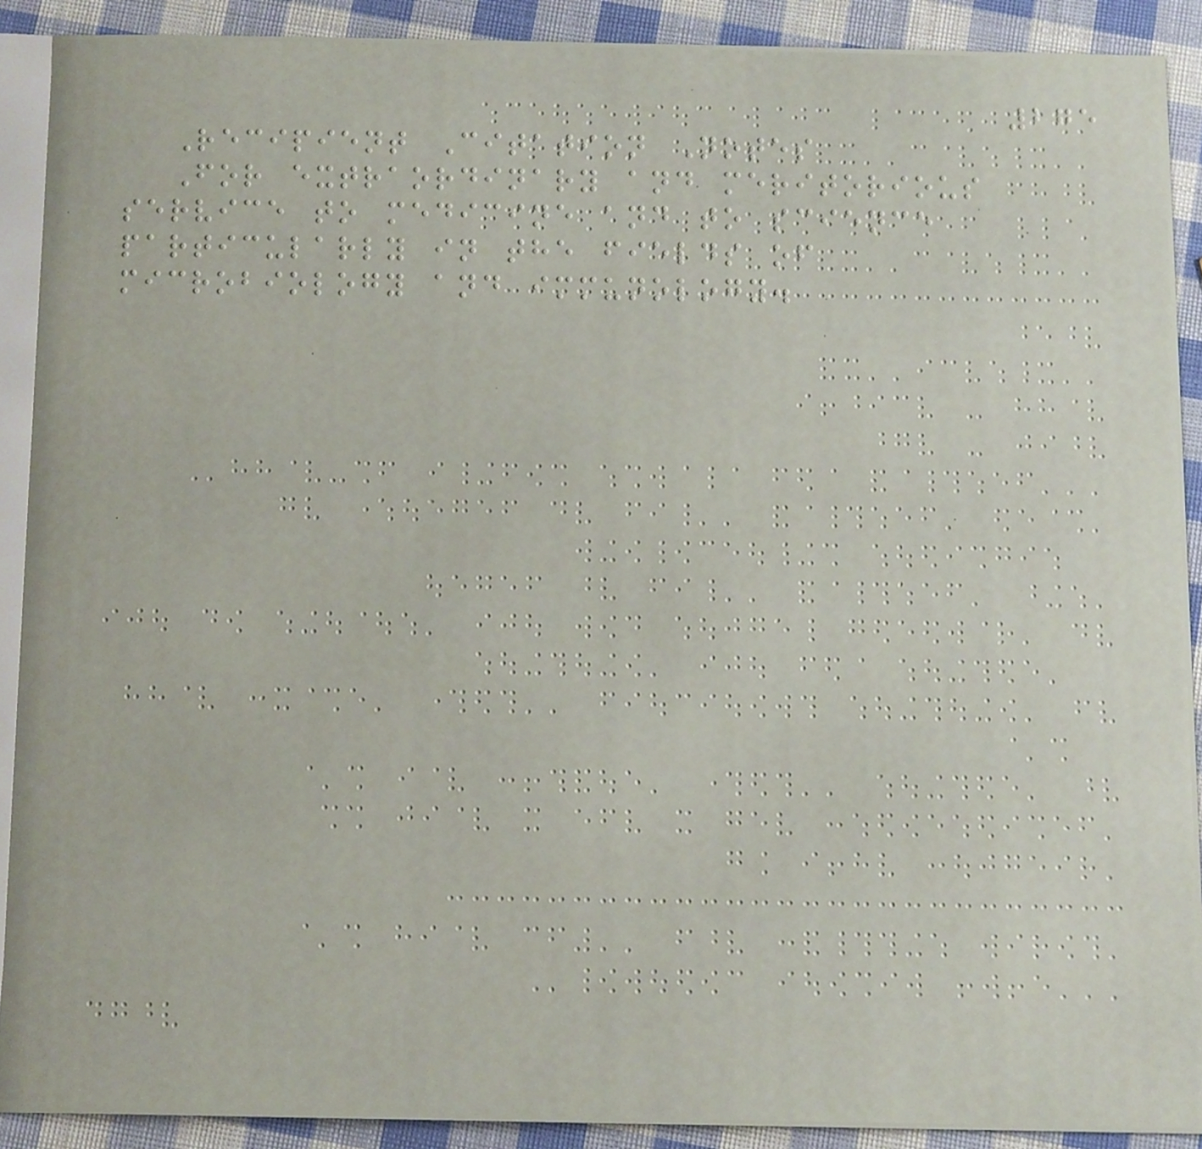275
Recipient Citation Notes
For extraordinary and meritorious
service to medicine and to science
particularly in the fields of
microbiology and immunology.
